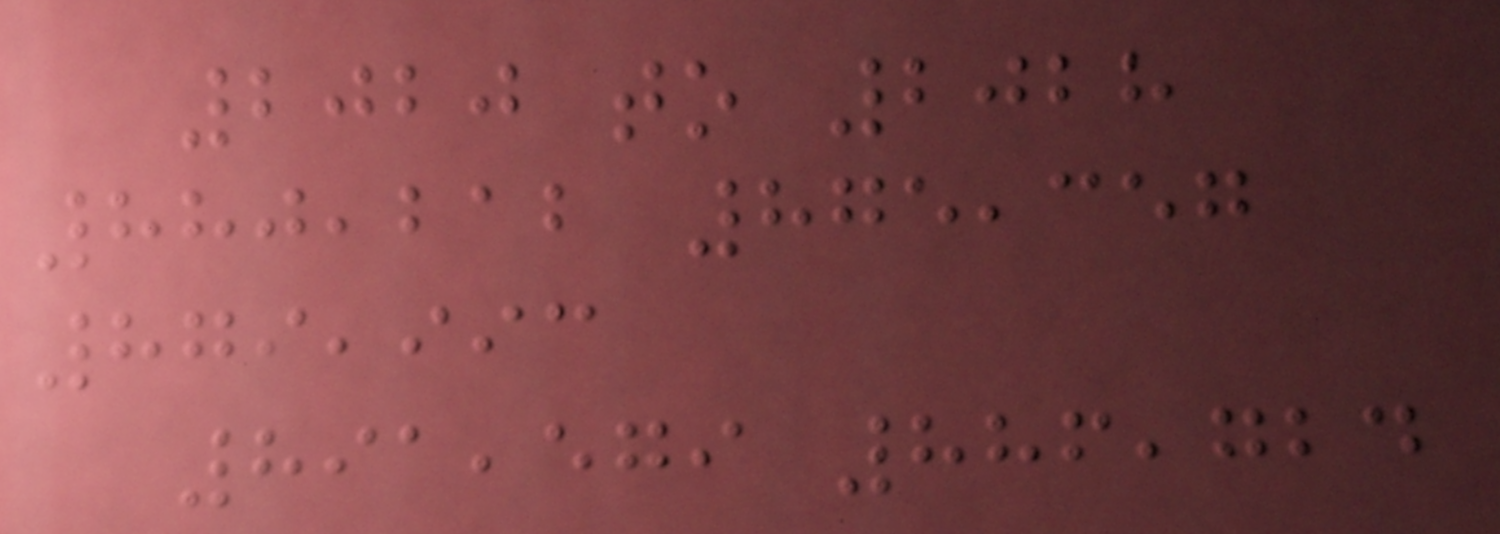2020 to 2028
880,212 875,357
879,993
891,579 886,724
